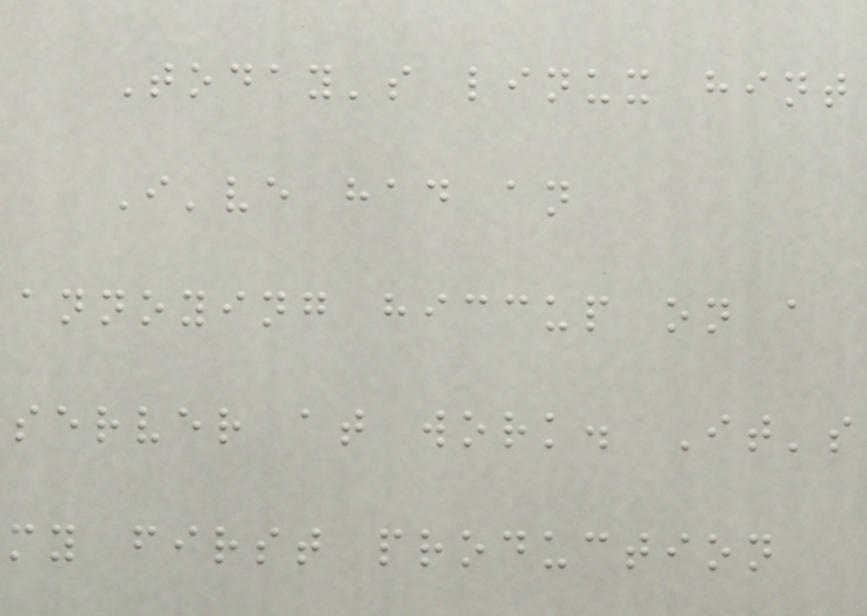Today's linux hint
I've had an
annoying hiccup on a
server at work. It's
my first production
